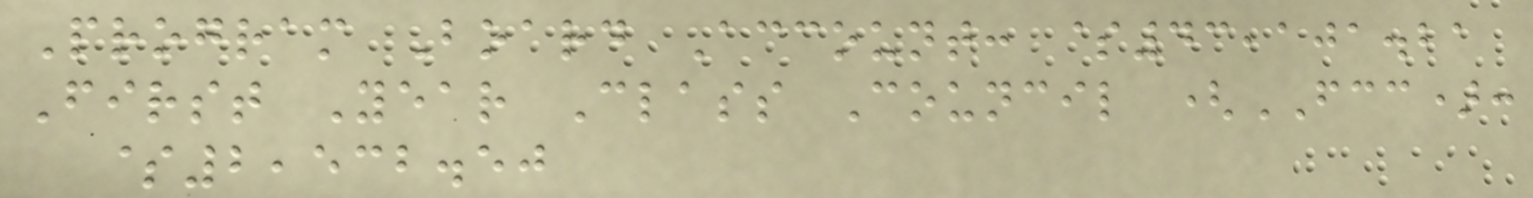Program Board Account: $43,101.21
First Year Class Council (FCC):
$2,532.50
